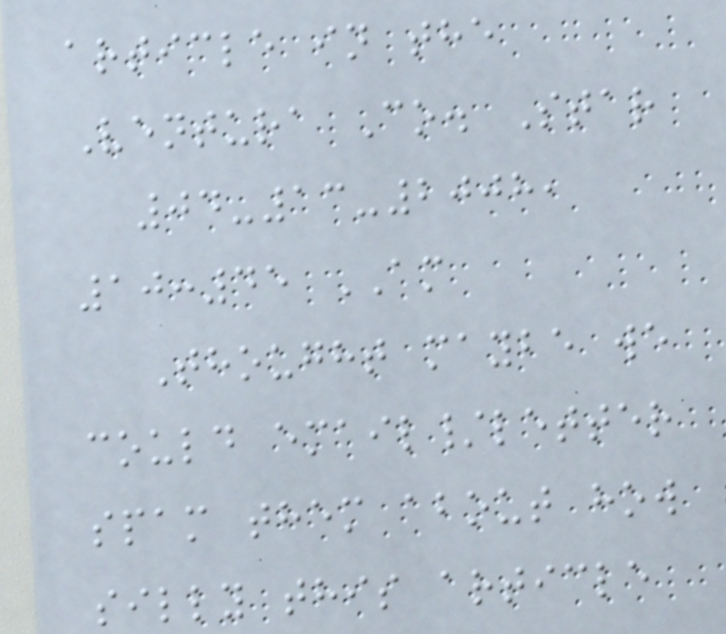article in the
Ventura Co. Star
04-13-2008,
10:45 AM
Thought maybe we
could email/letter
spam them about how
silly this article
